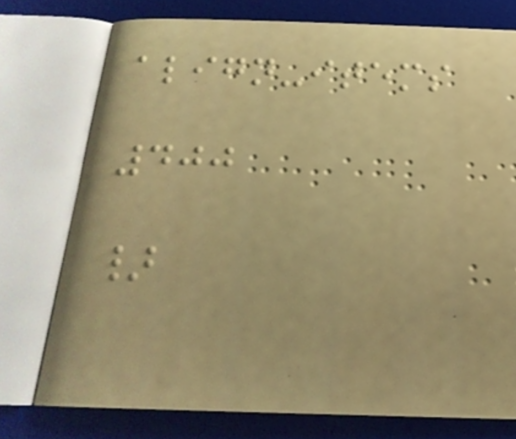align-items
400
}
